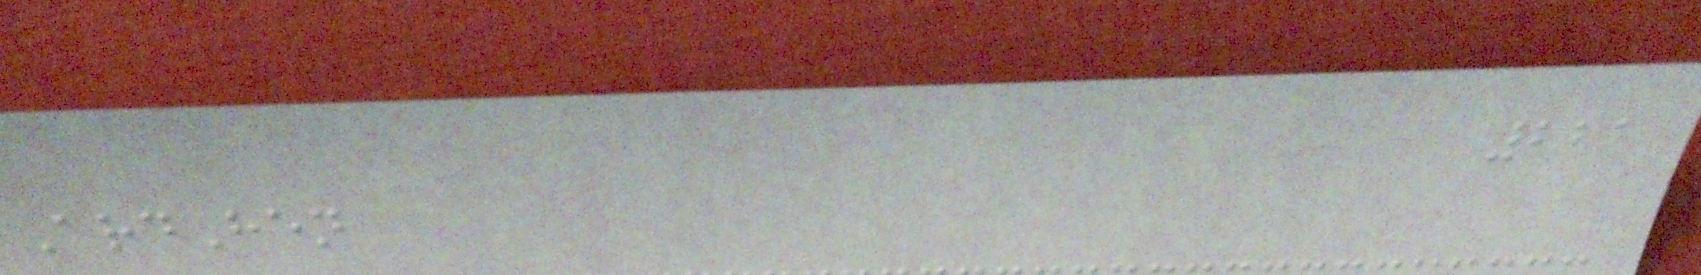221
ArdHen
